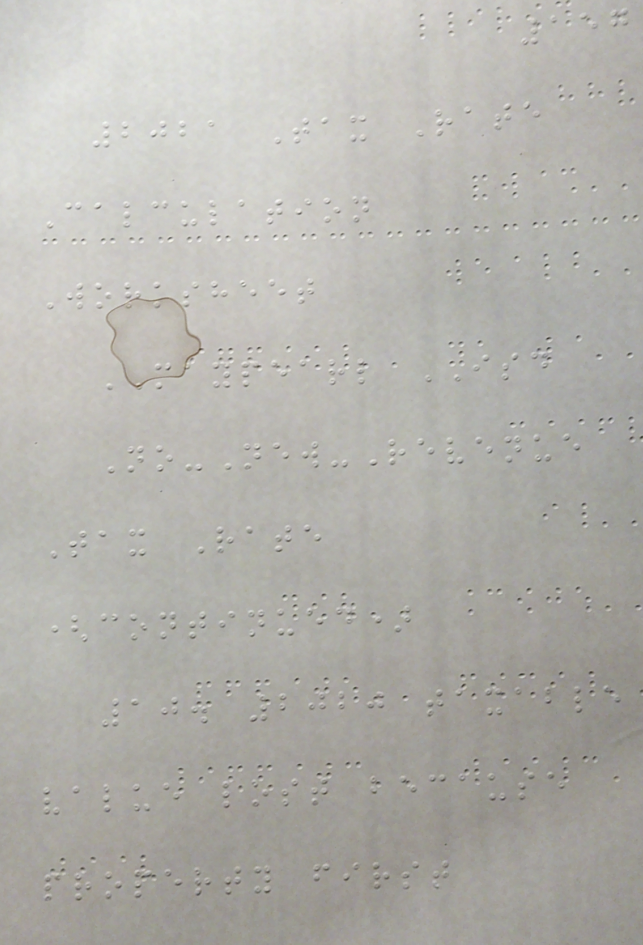157
2021 Tax Rate
Calculation
Worksheet
MAYPEARL ISD
No-New-Revenue
Tax Rate
(continued)
10. 2020 taxable
value lost because
property first
